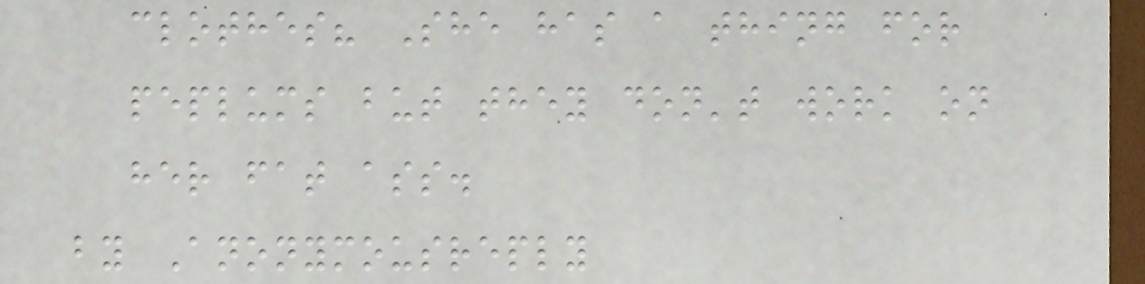clothes? She has a thing for
peplums but they don't work on
her fat ass.
by Anonymousreply
